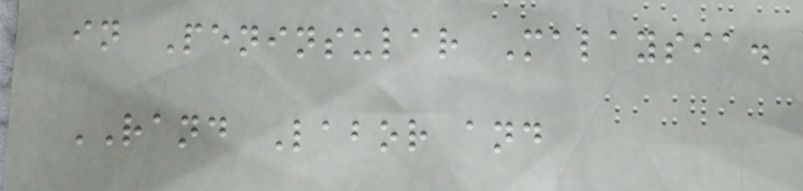in Peninsular Malaysia.
RAND Labor and
